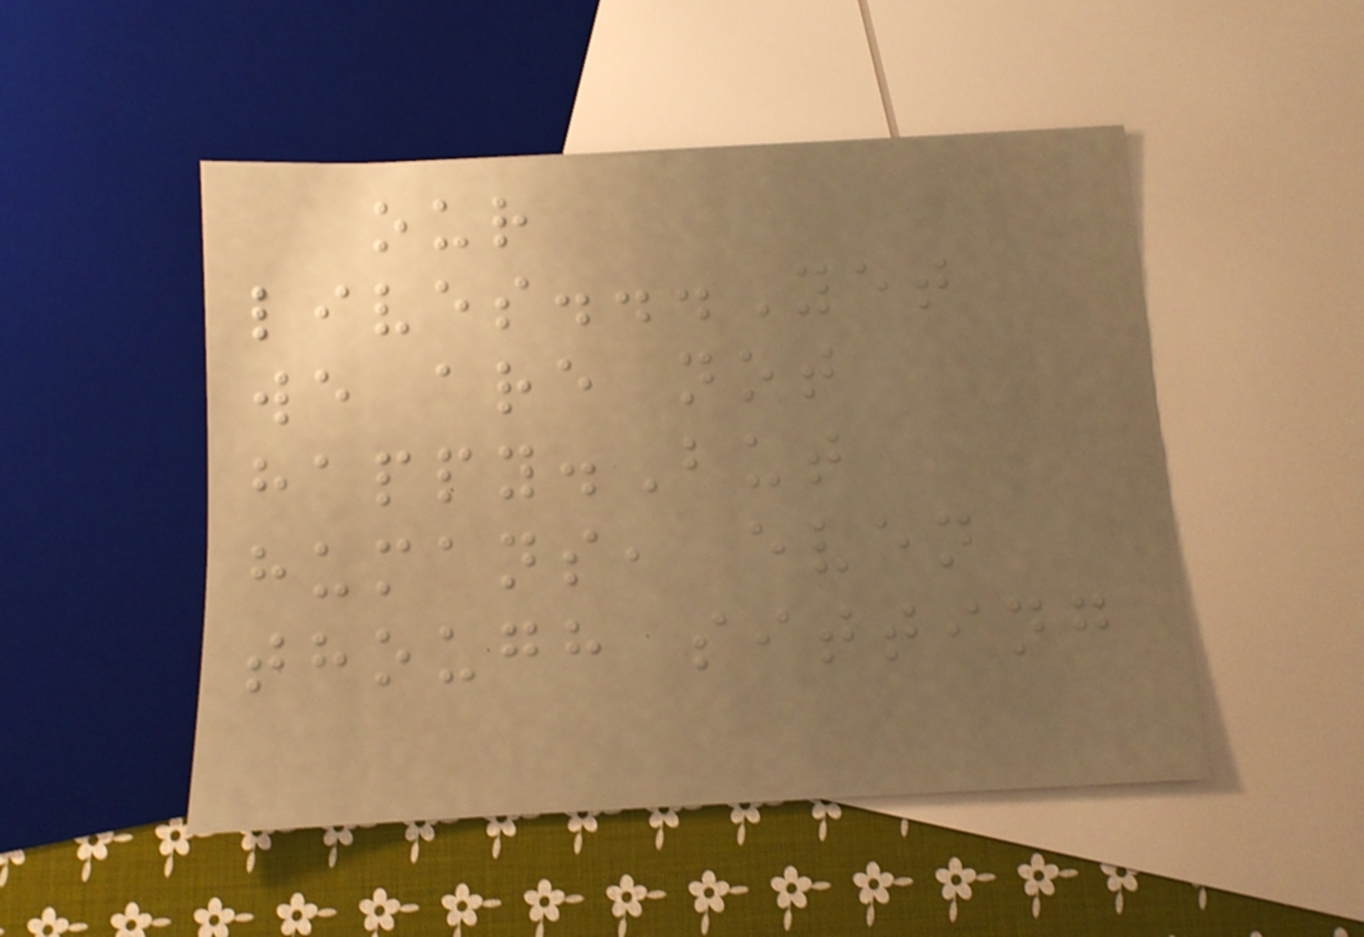our
lives...Yet
we are not
happy.But
humans, even
though sitting
